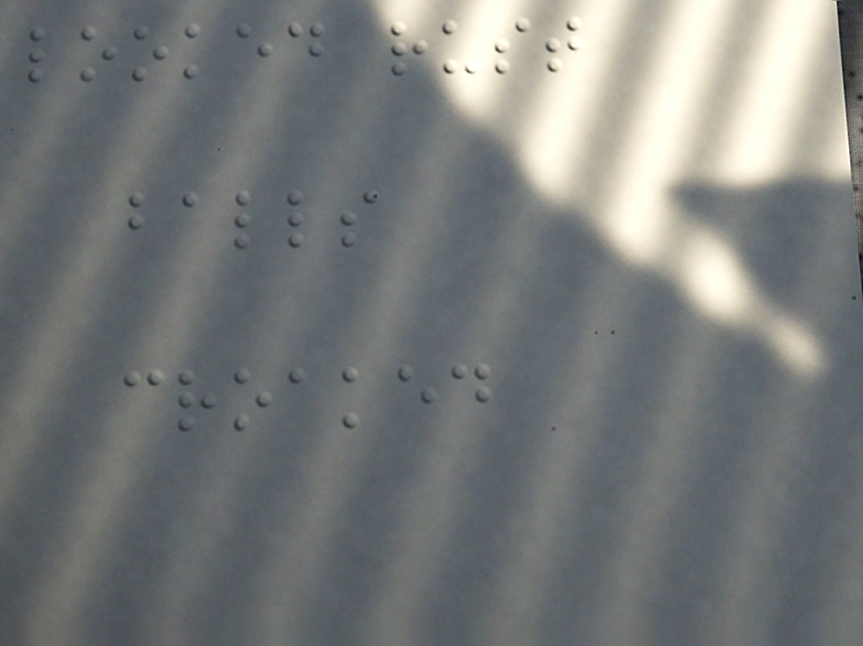looked rust
balls
croaked
